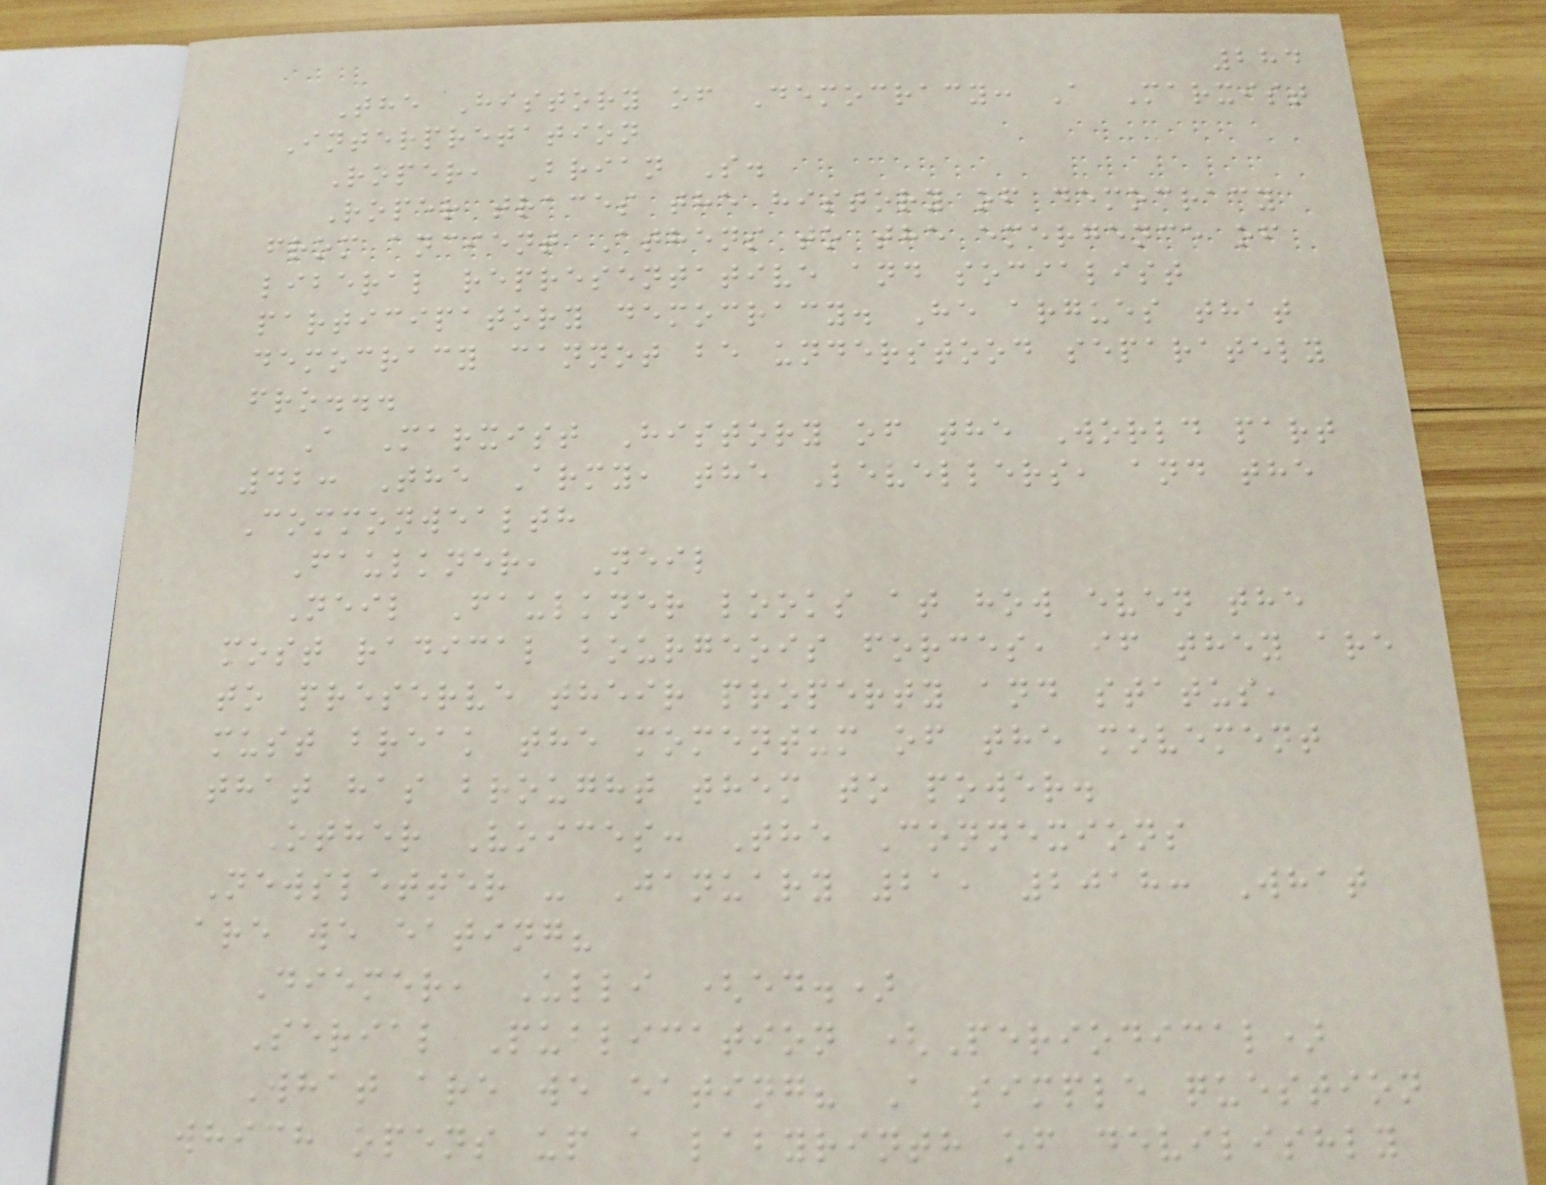284
The History of Democracy: A Marxist
Interpretation
Roper, Brian S.
Roper traces the history of democracy
from ancient Athens to the emergence of
liberal representative and socialist
participatory democracy. He argues that
democracy cannot be understood separately
fro...
A Marxist History of the World part
42: The Army, the Levellers, and the
Commonwealth
Faulkner, Neil
Neil Faulkner looks at how even the
most radical bourgeois forces, if they are
to preserve their property and status,
must break the momentum of the movement
that has brought them to power.
Other Voices: The Connexions
Newsletter - January 21, 2018: What
are we eating?
Diemer, Ulli (ed.)
Serial Publication (Periodical)
What are we eating? A simple question
which opens up a labyrinth of devilishly
